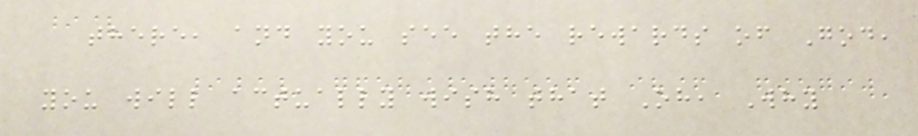there, and you see the rewards of God,
you will actually wish that Oh, Why
